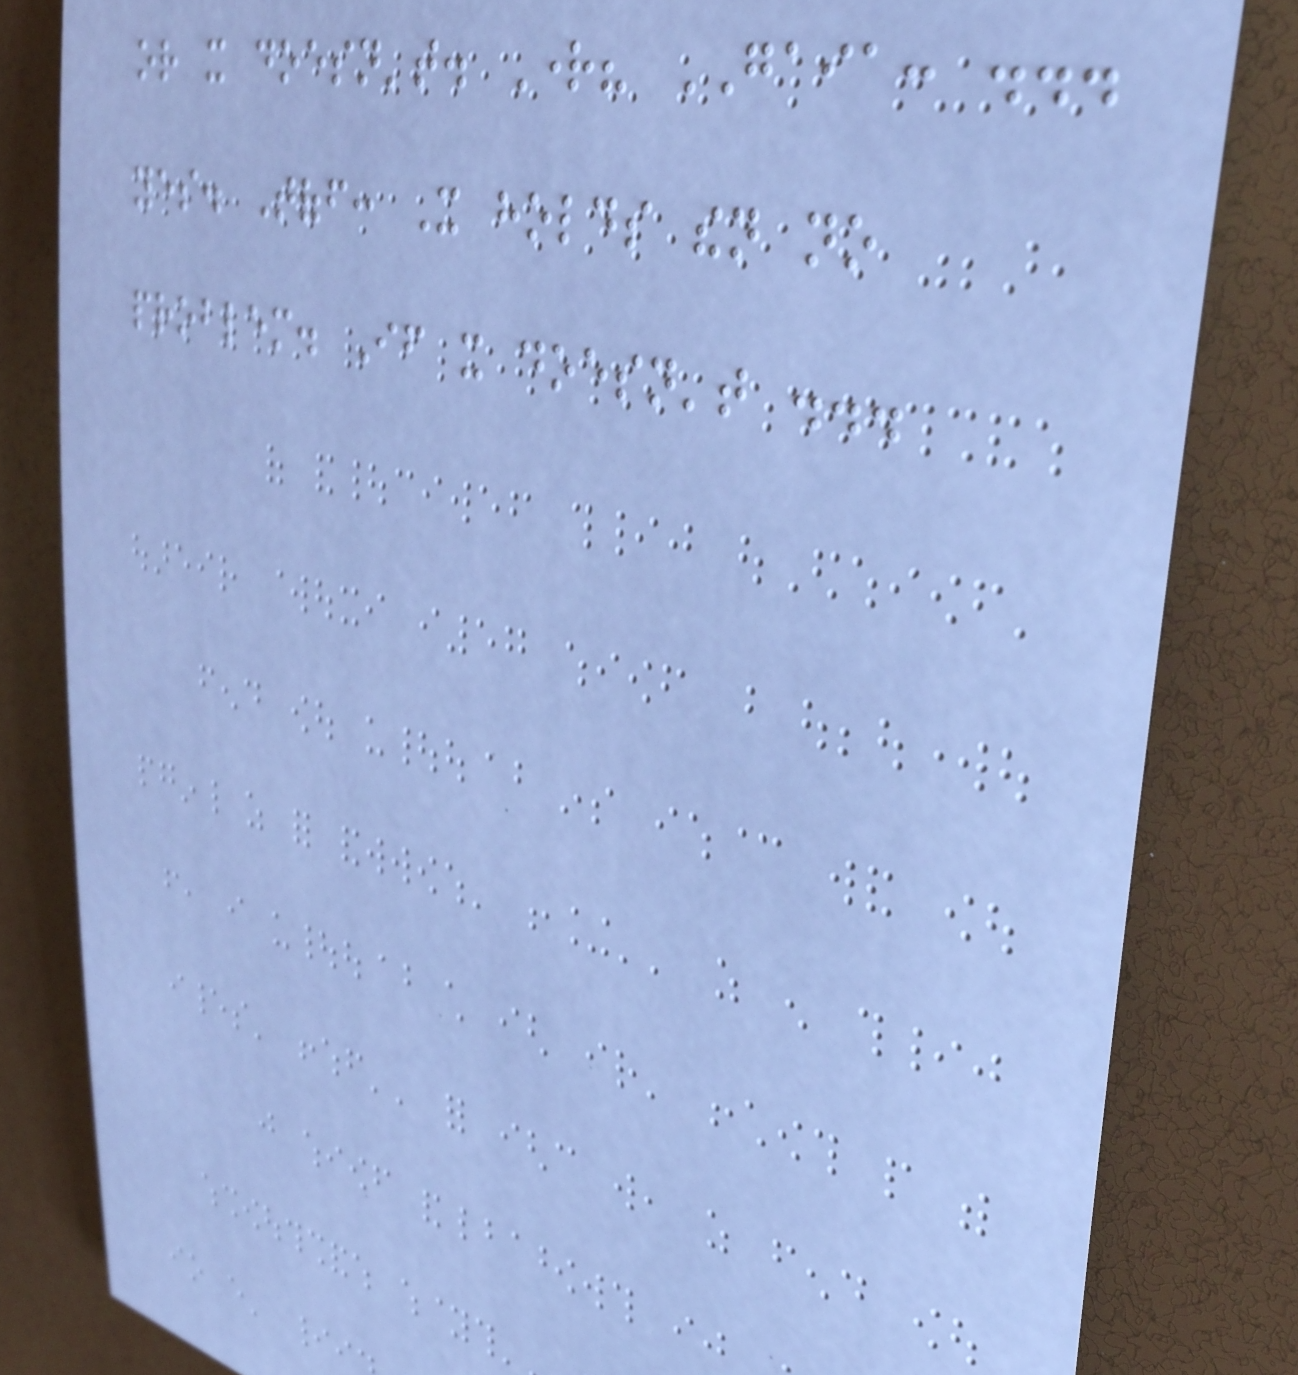or it doesn't. Right? GAIA: ...
yes. Toff: It holds then no
problem. If it doesn't ...
